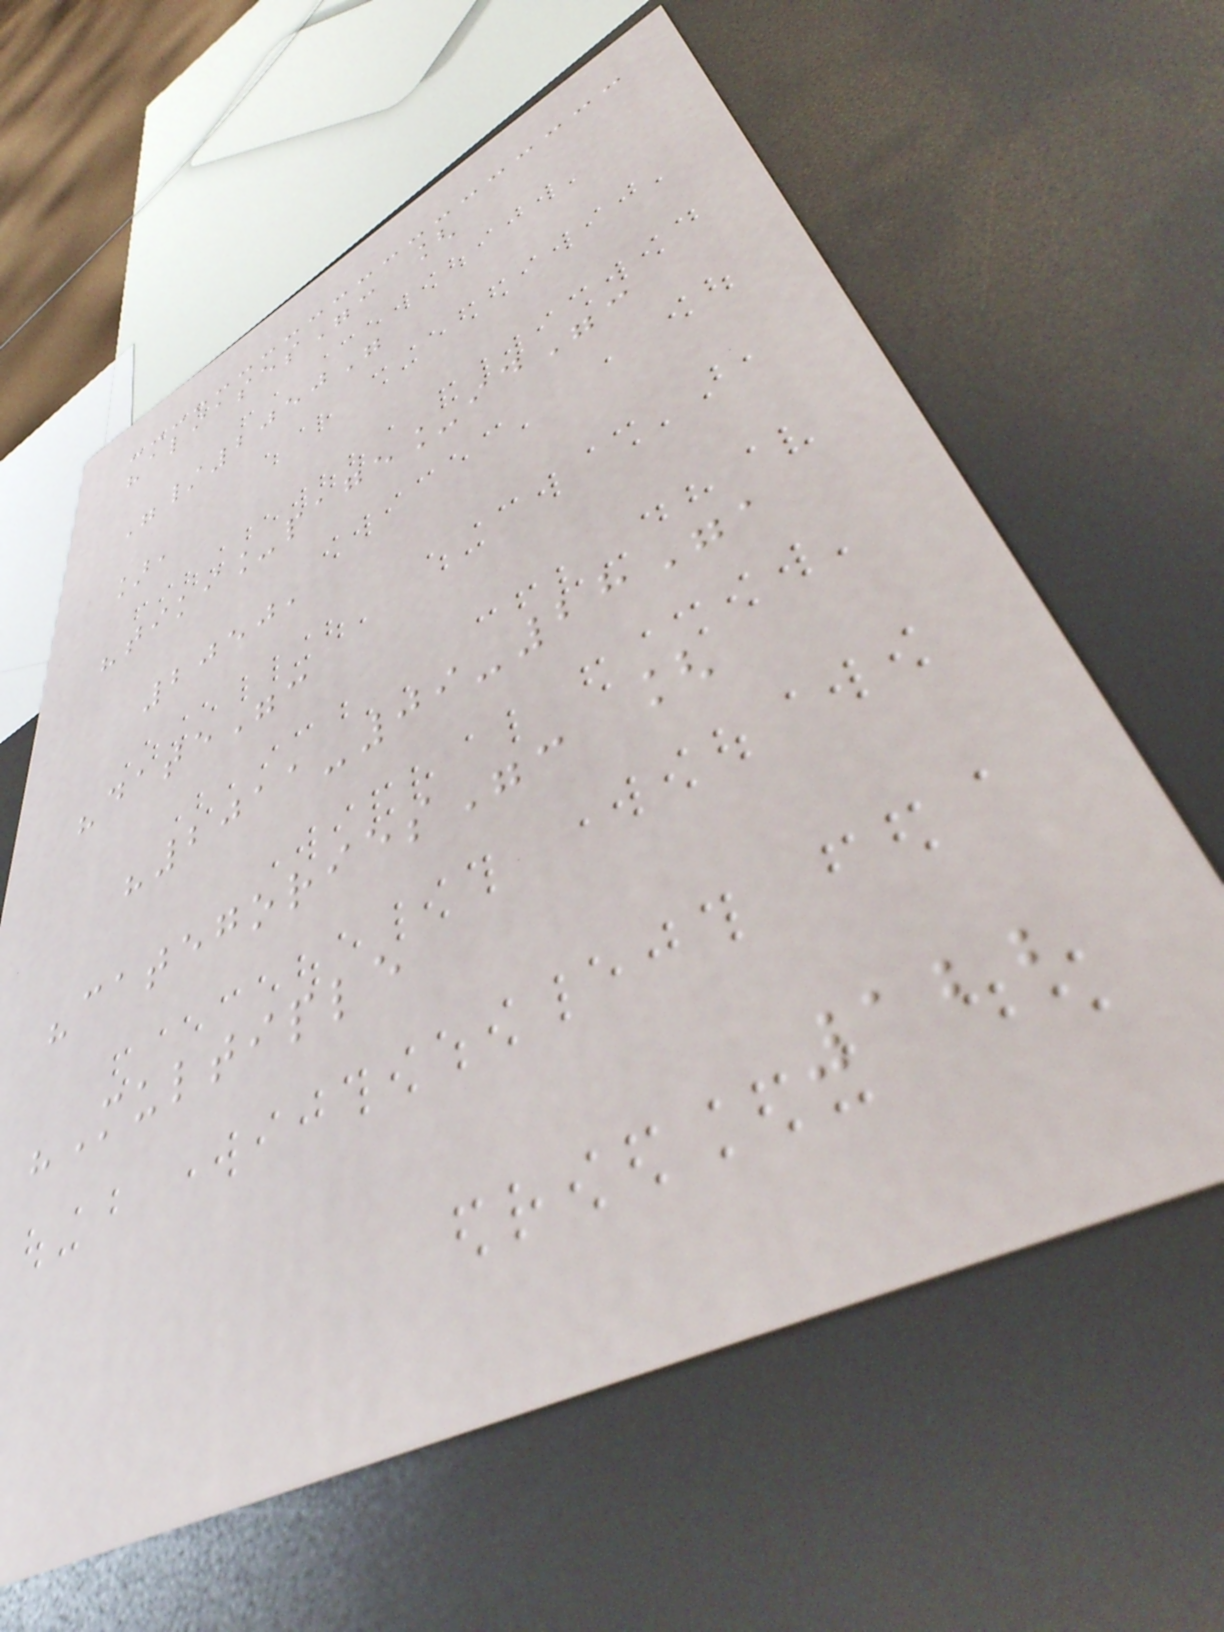"aliases": [
"/2050"
],
"tiki_page_id":
2050,
"date":
"2011-09-28",
"categories": [
"Multiple
122
